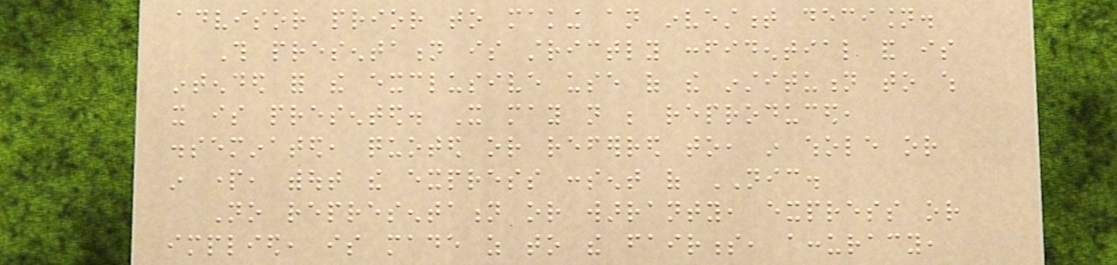advisor prior to making an investment decision.
This presentation is strictly confidential and is
intended for the exclusive use of the institution to which
it is presented. It may not be reproduced,
disseminated, quoted or referred to, in whole or
in part, without the express consent of NIC.
No representation or warranty, express or
implied, is made as to the fairness, accuracy,
